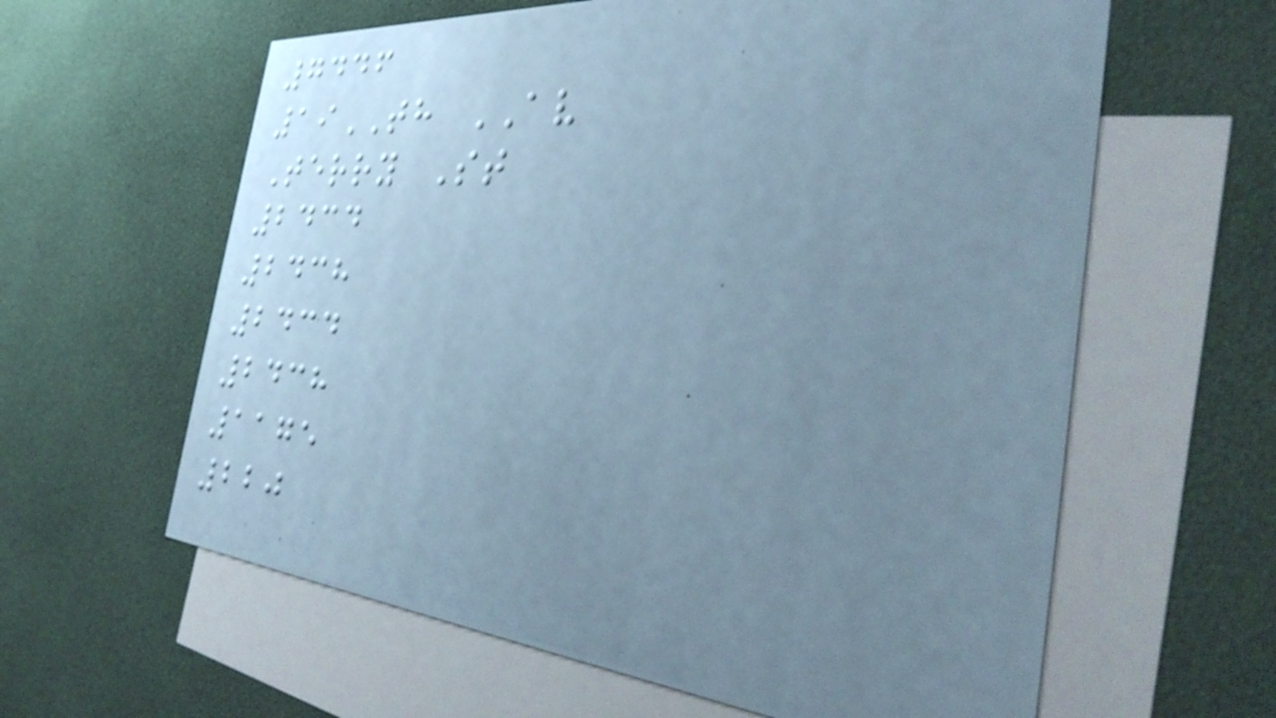7446
19TH AV
Terry St
2434
2438
2434
2438
1175
220
